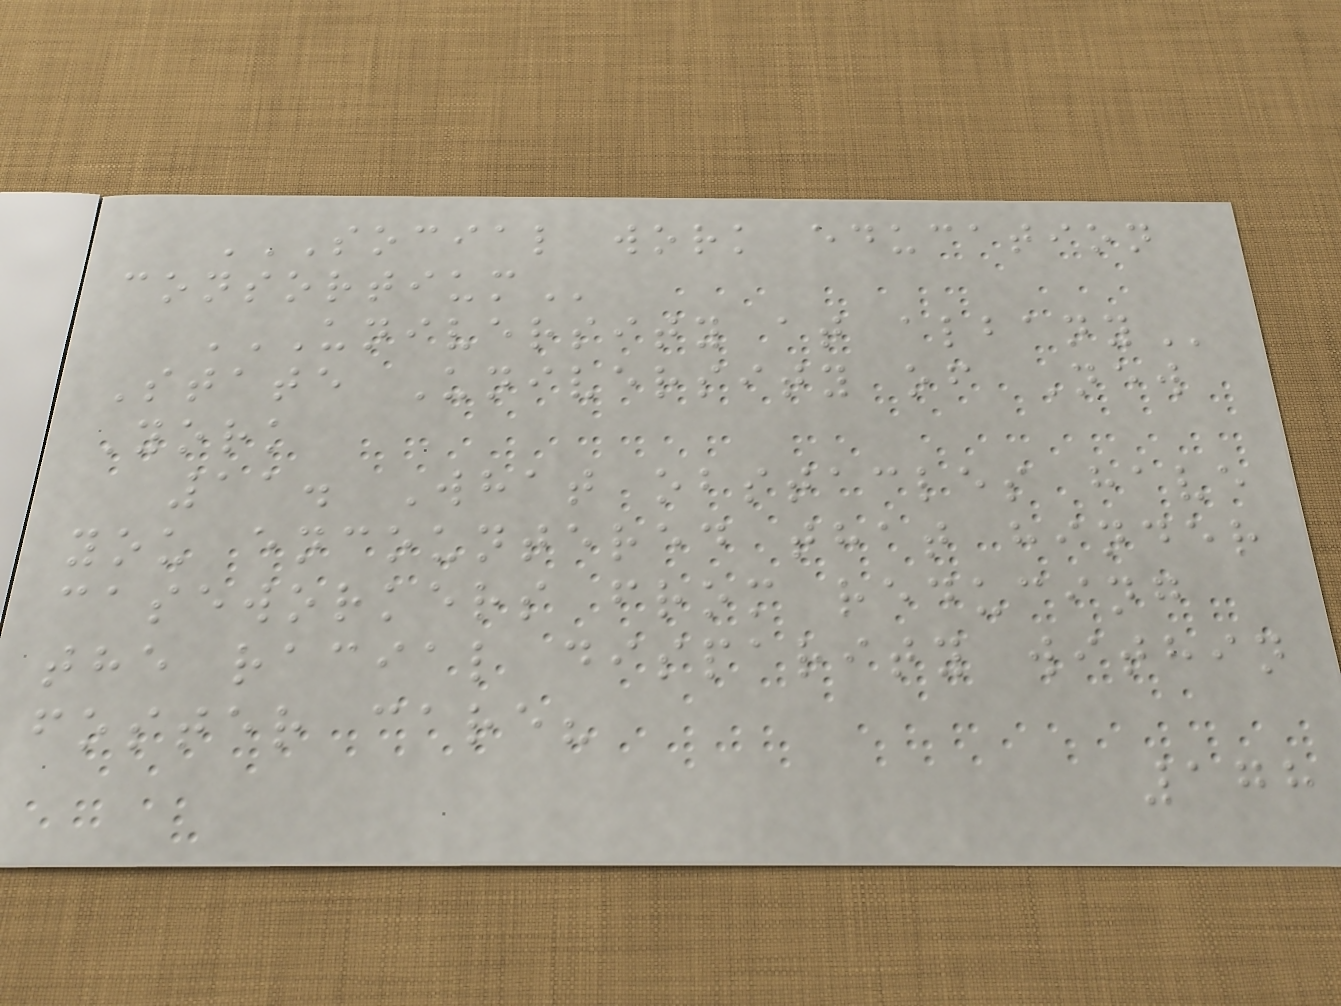SOCIAL WORK EDUCATION
CONSORTIUM
UNIVERSITY AT ALBANY
State University of New
York
11. What obstacles have
you encountered that hinder
caseworkers from reducing
the racial disparity within
foster care?
178
